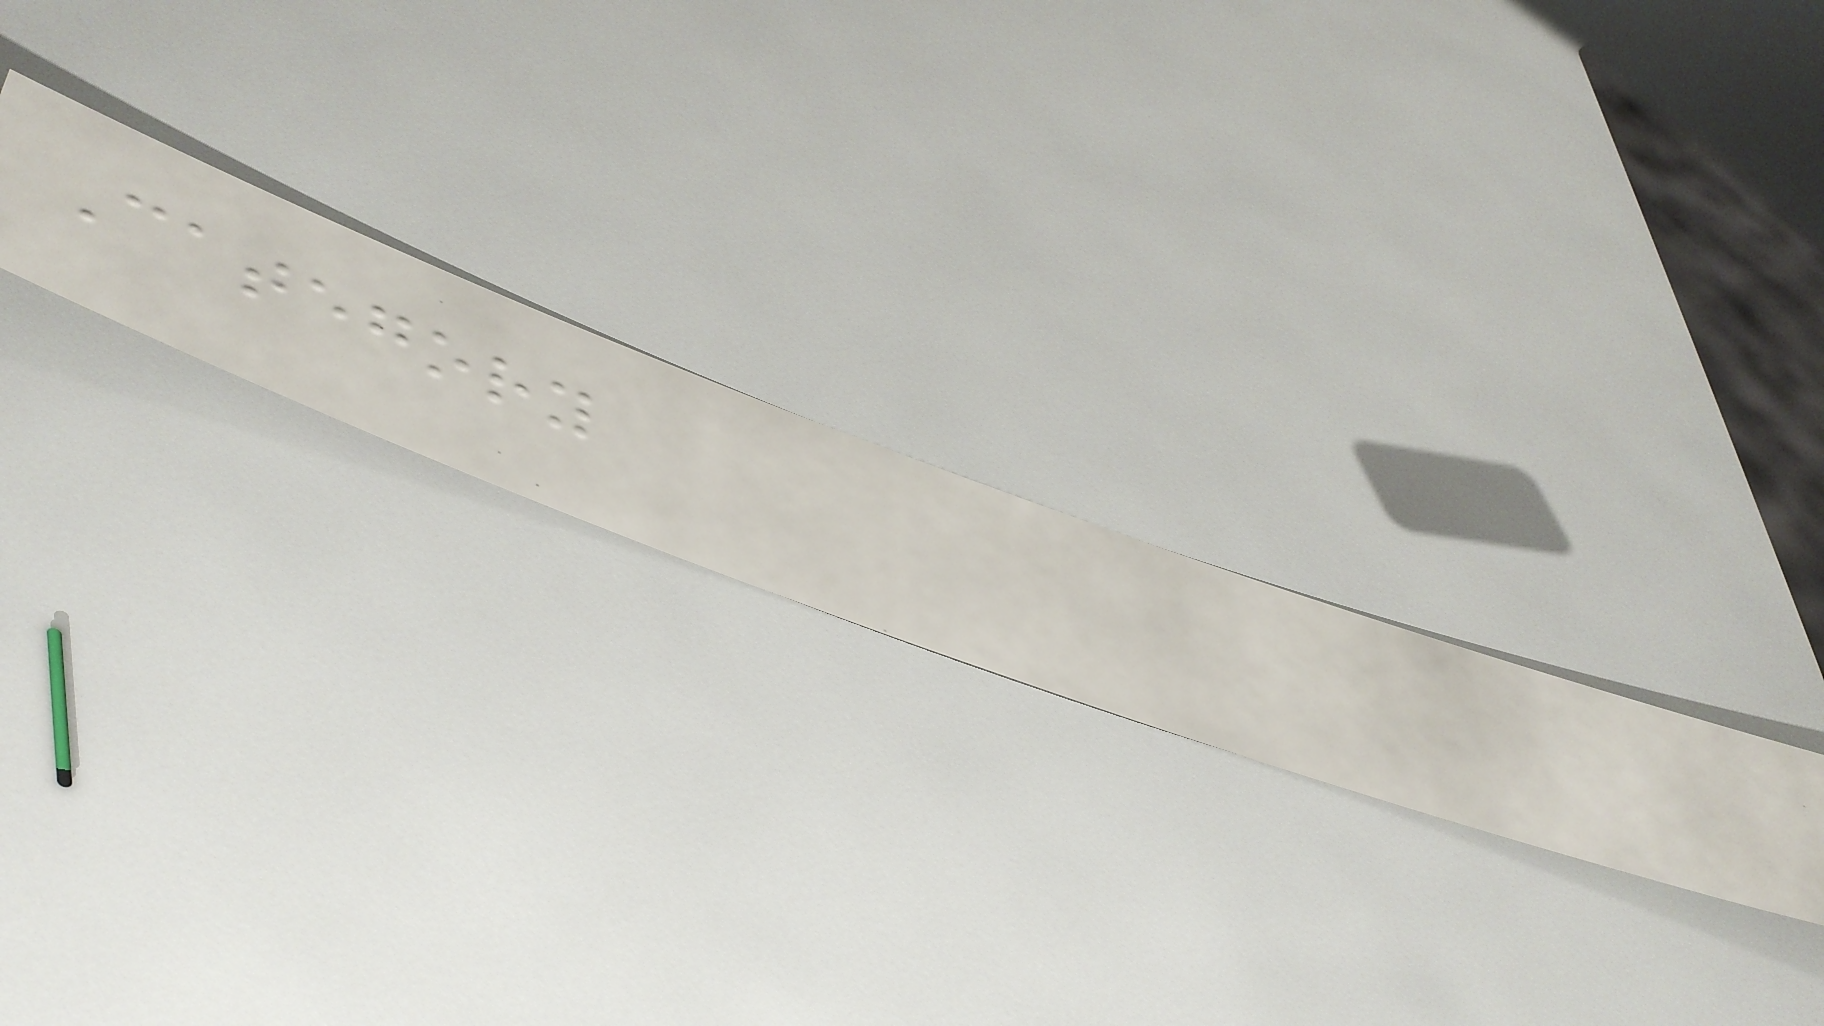Category
